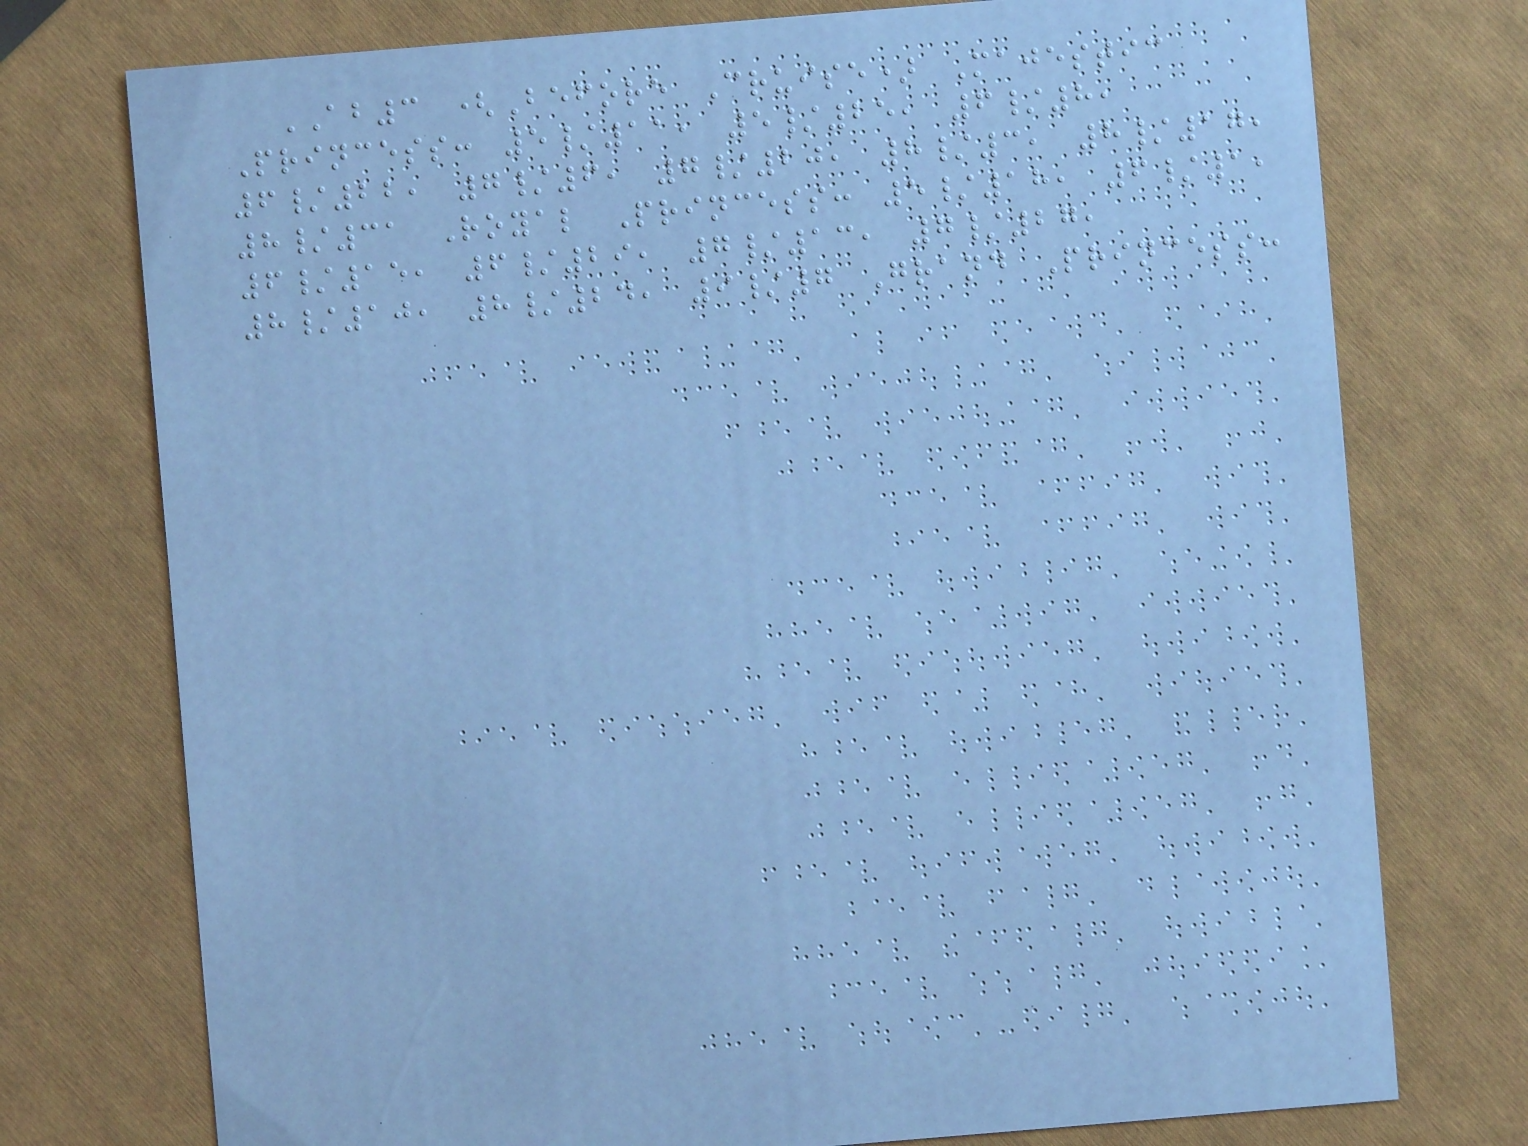AB3 (Before Cruise) Majestic
Princess: 5/11, 5/25, 6/8,
6/22, 7/6, 7/20, 8/3, 8/17,
8/31 Royal Princess: 5/18, 6/1,
6/15, 6/29, 7/13, 7/27,
8/10, 8/24, 9/7 Grand Princess:
